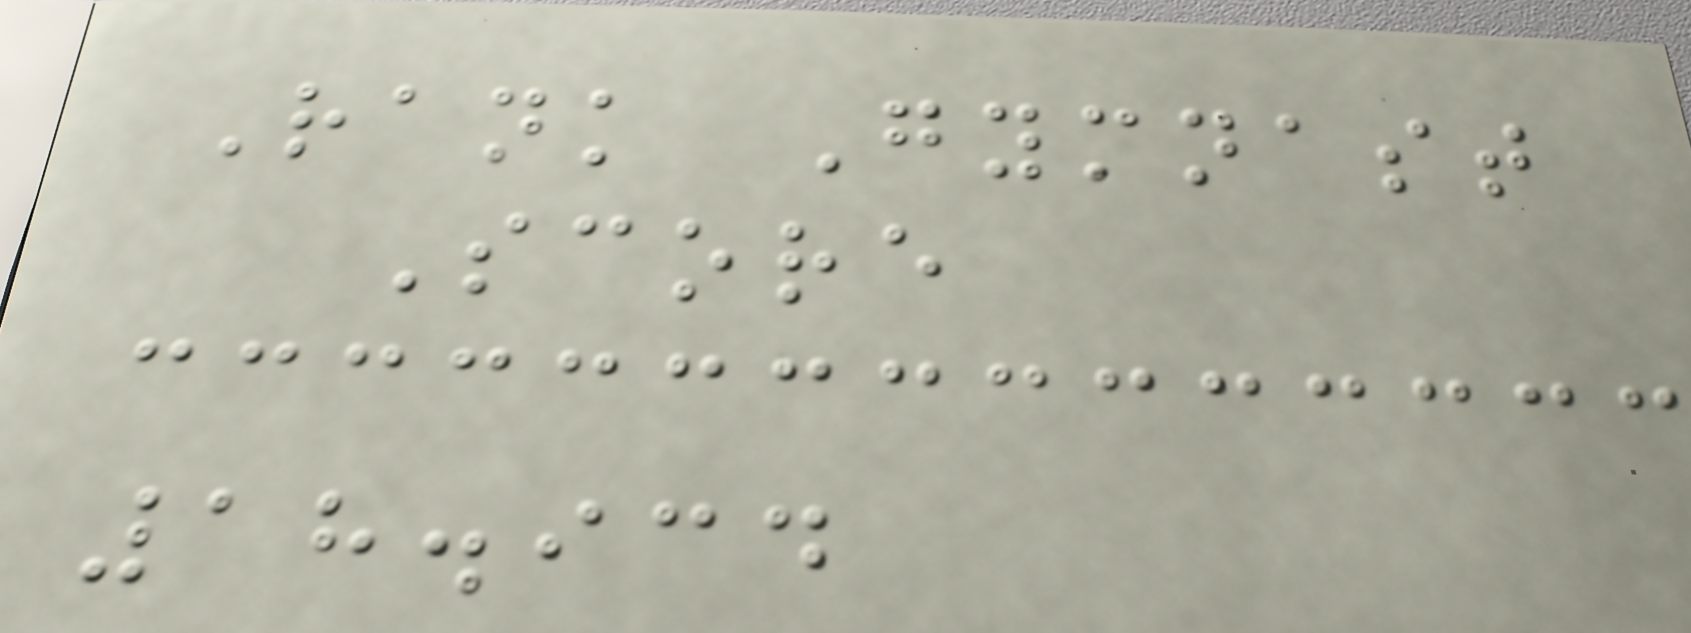Rank Gymnast
Score
18.934
